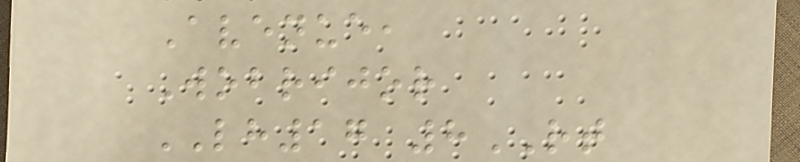Avenue,
Wobrijor
LH17 8RT
